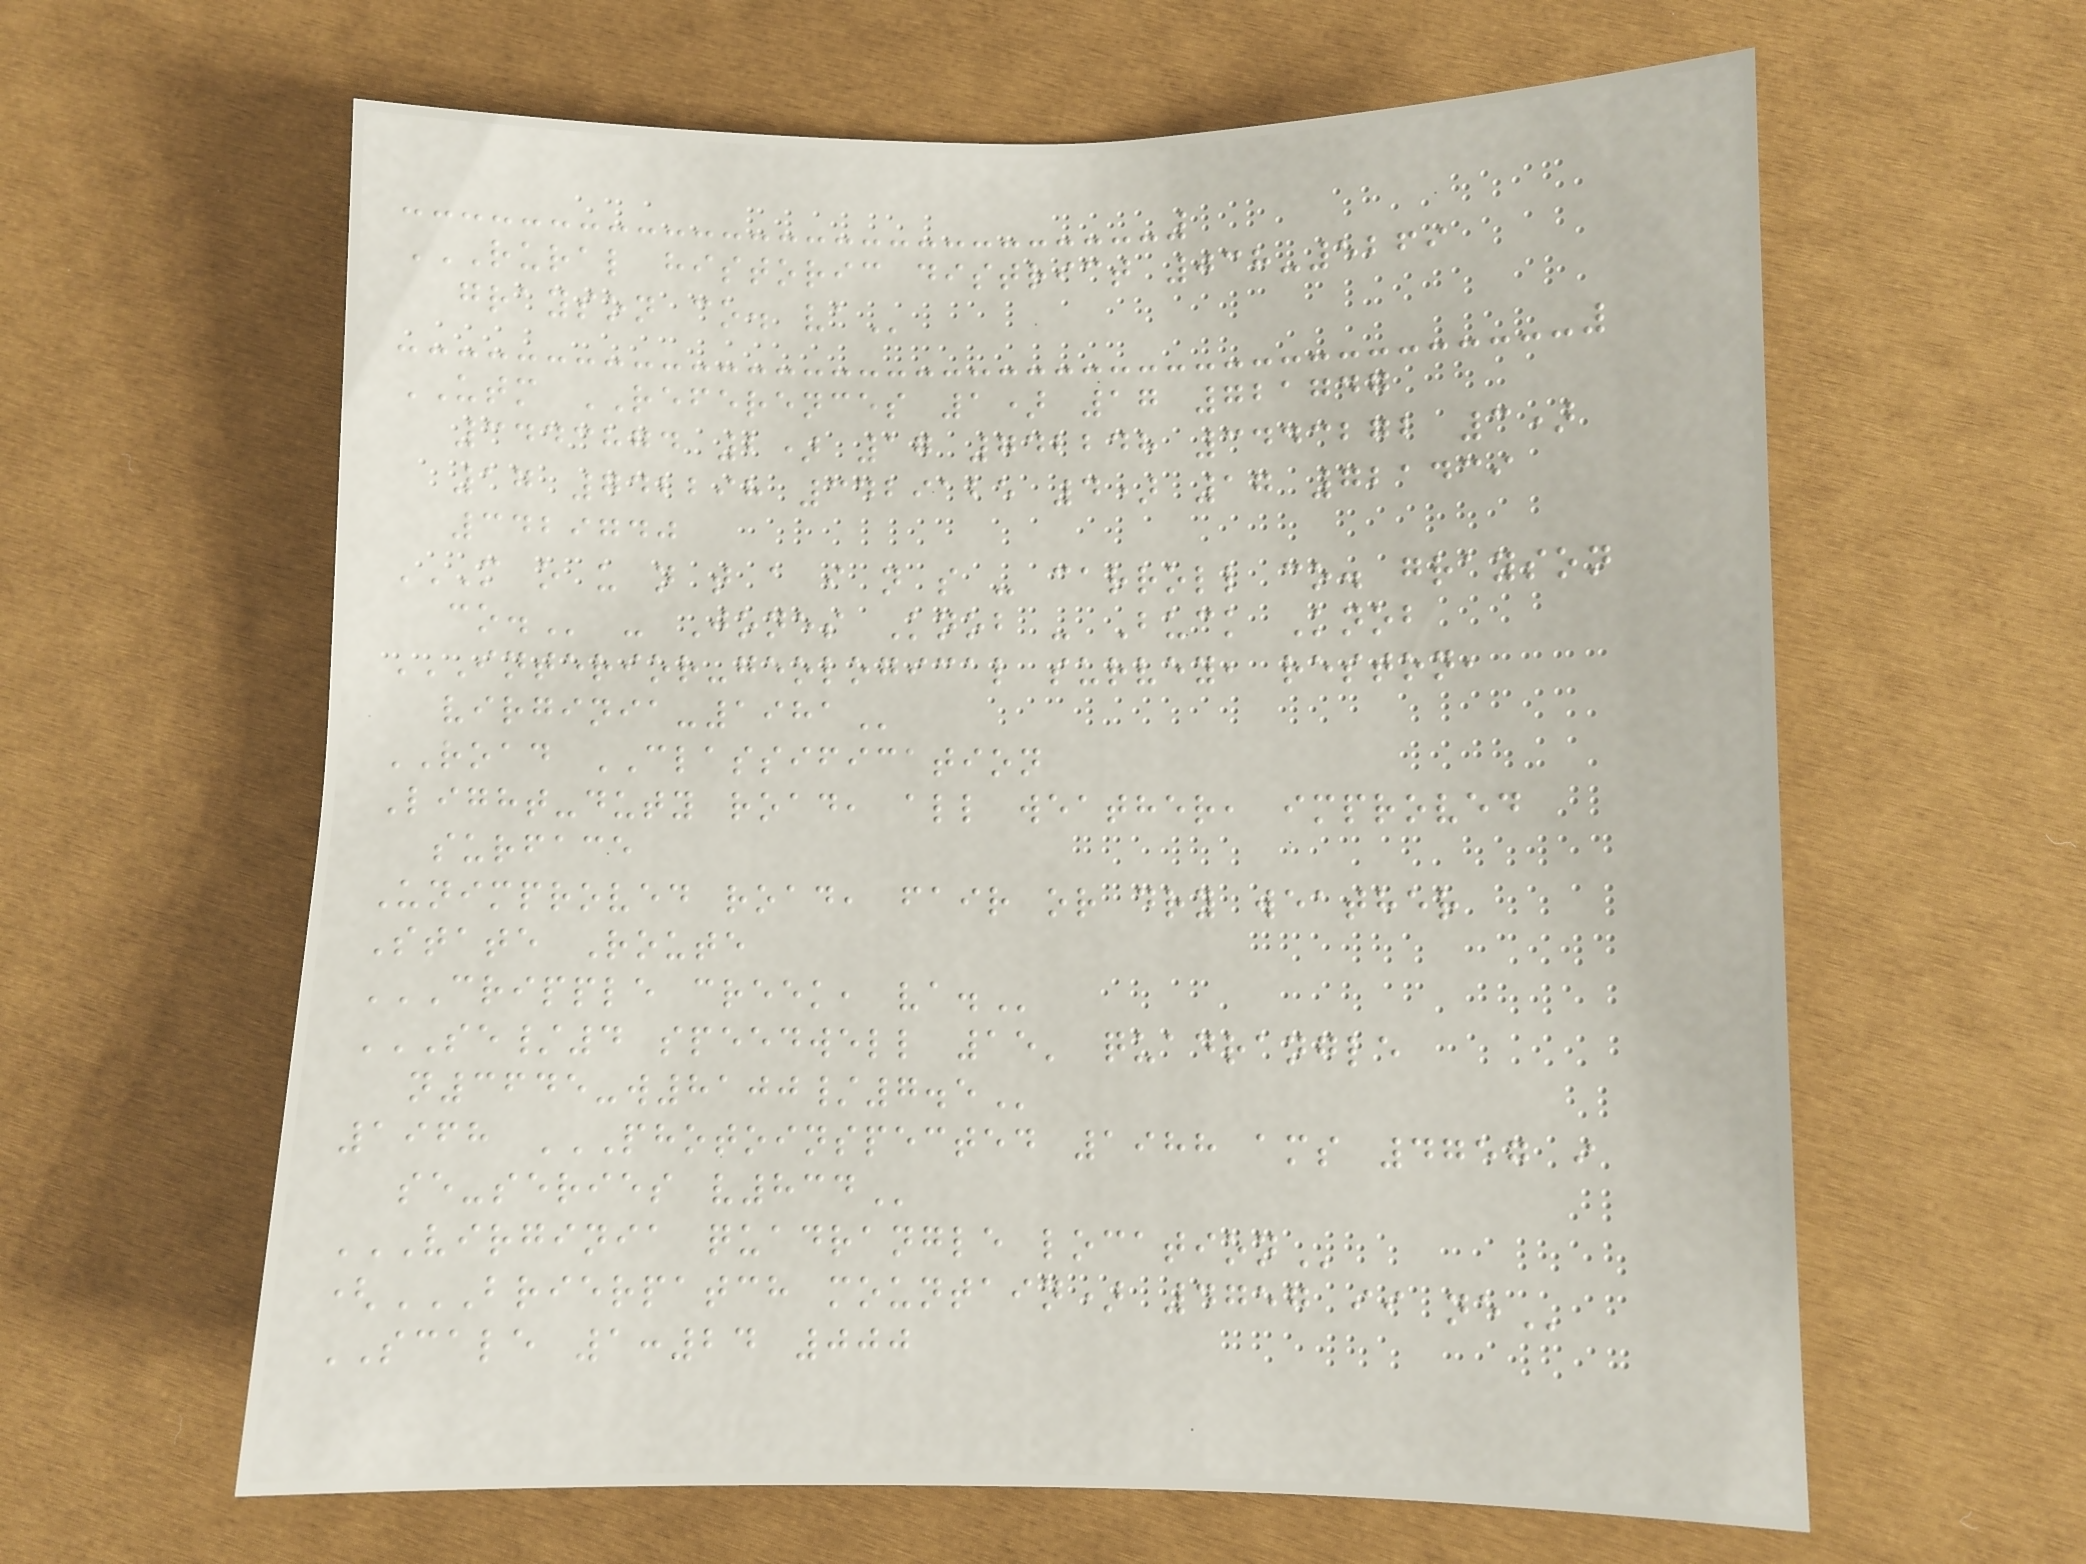RURAL HISTORIC DISTRICT 038-5269
GRAYSON CO. VA
UTM REFERENCES 1) 17 721747
3443874 2) 17 742248 3443272 3)
17 742298 3429125 4) 17 721439
3429740
M O U N T A I N S - CARROLL CO. GRAYSON
CO. - Jones Knob - Buck Knob
INTERIOR-GEOLOGICAL SURVEY, RESTON,
VIRGINIA-1981
ROAD CLASSIFICATION
Light-duty road, all weather, improved
surface
Unimproved road, fair or dry weather
State Route
CRIPPLE CREEK, VA.
SE/4 SPEEDWELL 15' QUADRANGLE
N3645-W8100/7.5
1968 PHOTOINSPECTED 1988 AMS 4757 I
SE-SERIES V834
VIRGINIA QUADRANGLE LOCATION
(BRIERPATCH MOUNTAIN) 4757 II NE
SCALE 1:24 000
